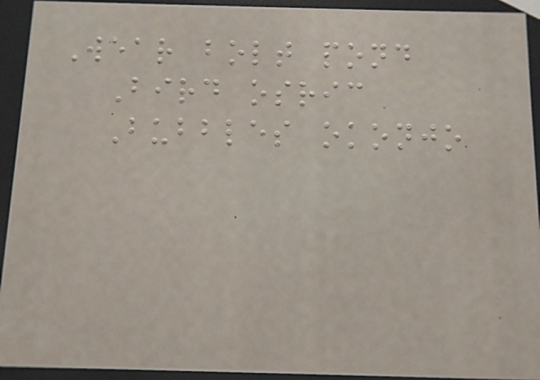Wear bolt pond
Bird osric
Bubbles okonjo
